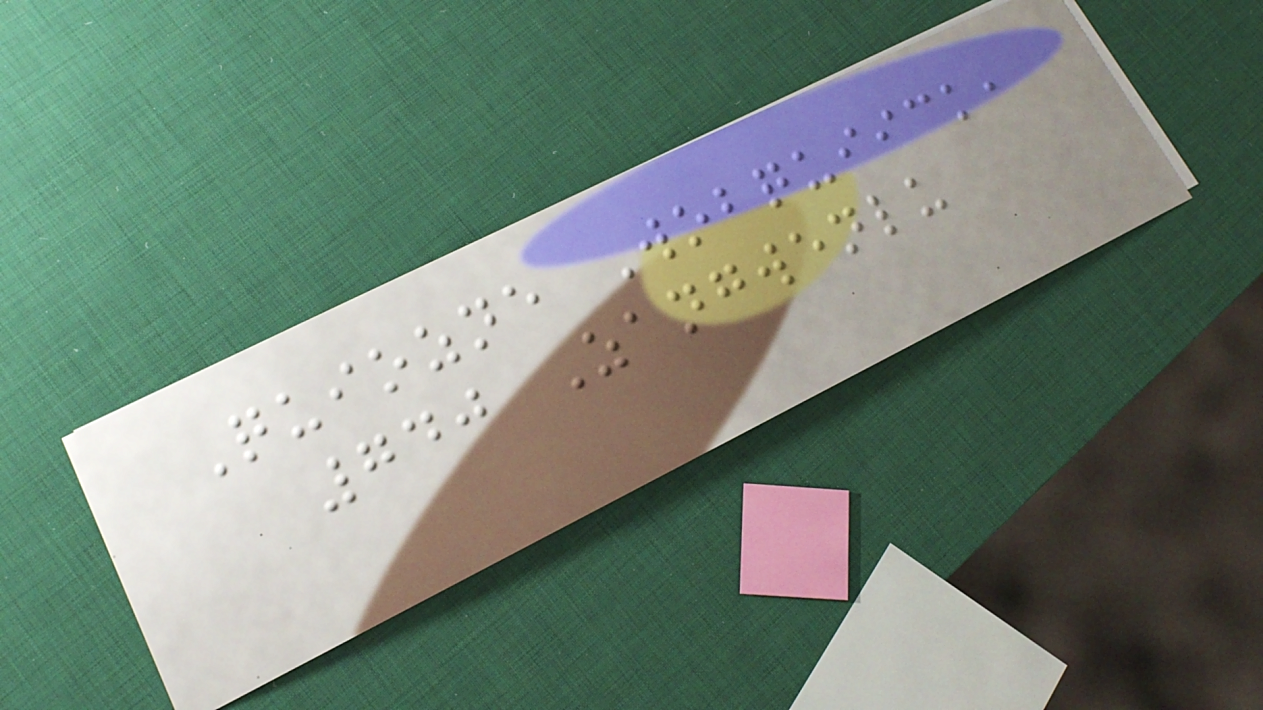Quiozne Wobquiick,
740 Zangwenlu
